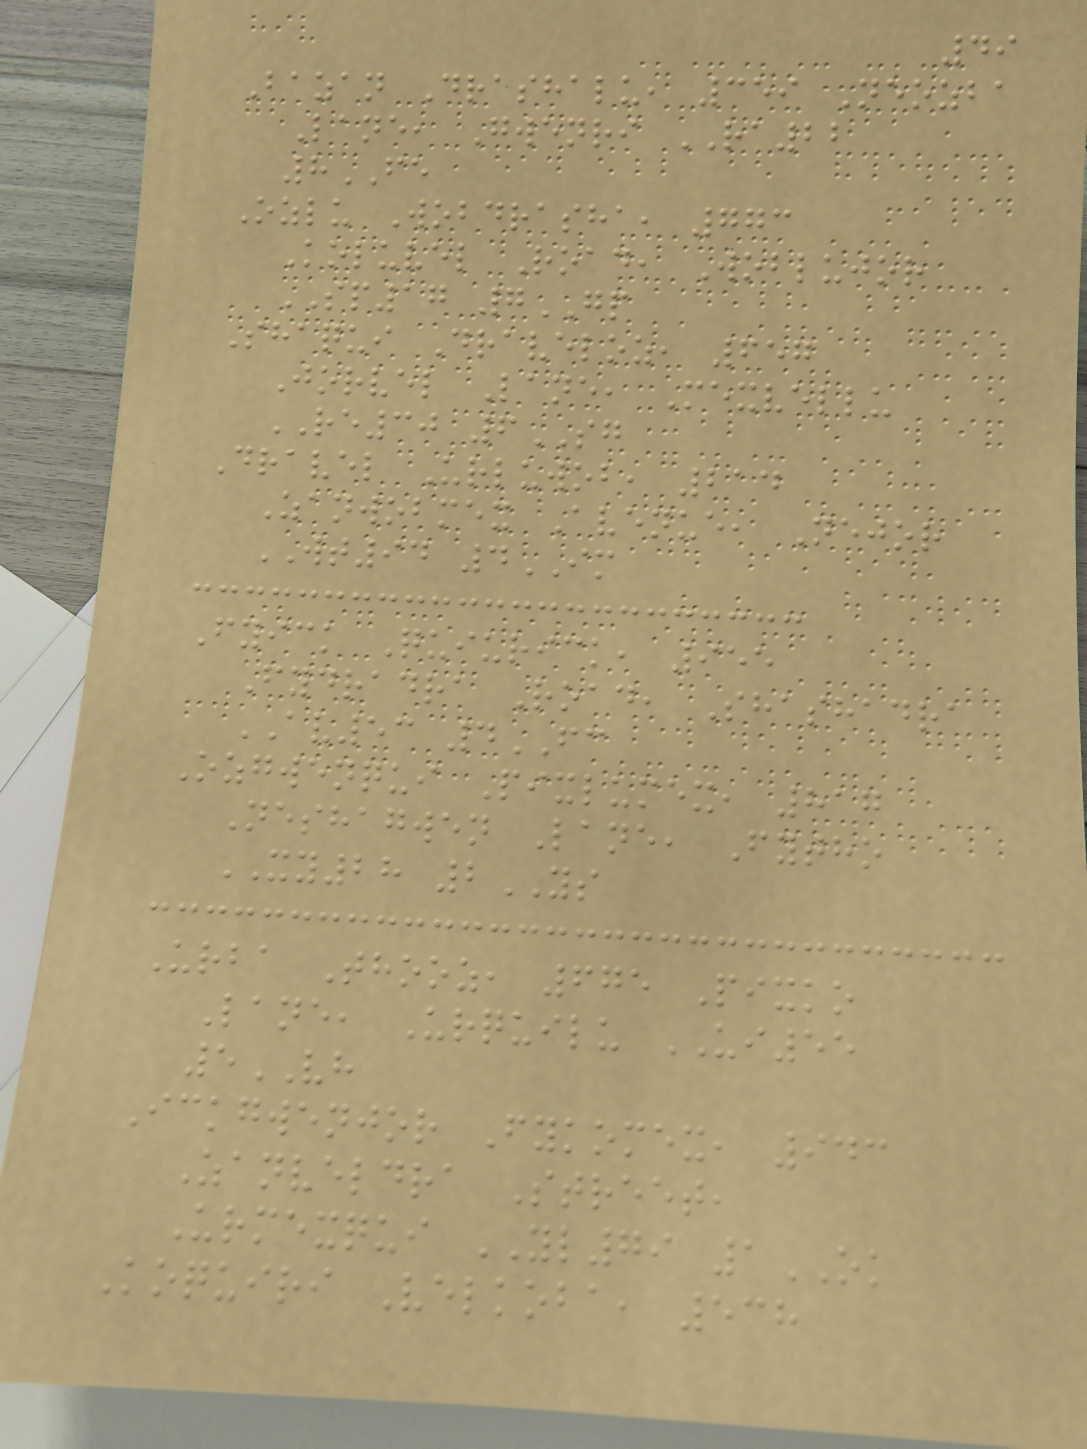49
Bazan Drashalu, 359 Neozba
Lane, Gwenri RA22
8FE
Ozlu Wobdrasha, 773
Koluvel Road, Woblujor
SP17 7GP
Shaqui Draveloz, 657
Jorvel Lane, Mexvellu
RE30 6SG
Dravel Urluwob, 214
Zanwobmex Avenue, Nejor
WT94 4IM
Fyick Quiurick, 955
Fydradra Road, Shashadra
AV53 4FC
Ozgwenqui Pixlumex, 817
Neshagwen Lane, Fytho
XY28 2YS
Urba Thooz, 675 Pixko
Lane, Urquilu UI55
5VH
Ickgwenjor Fykomex, 943
Zanveldra Street,
Urmexqui YL79 1OK
Koquiri Velkoba, 538
